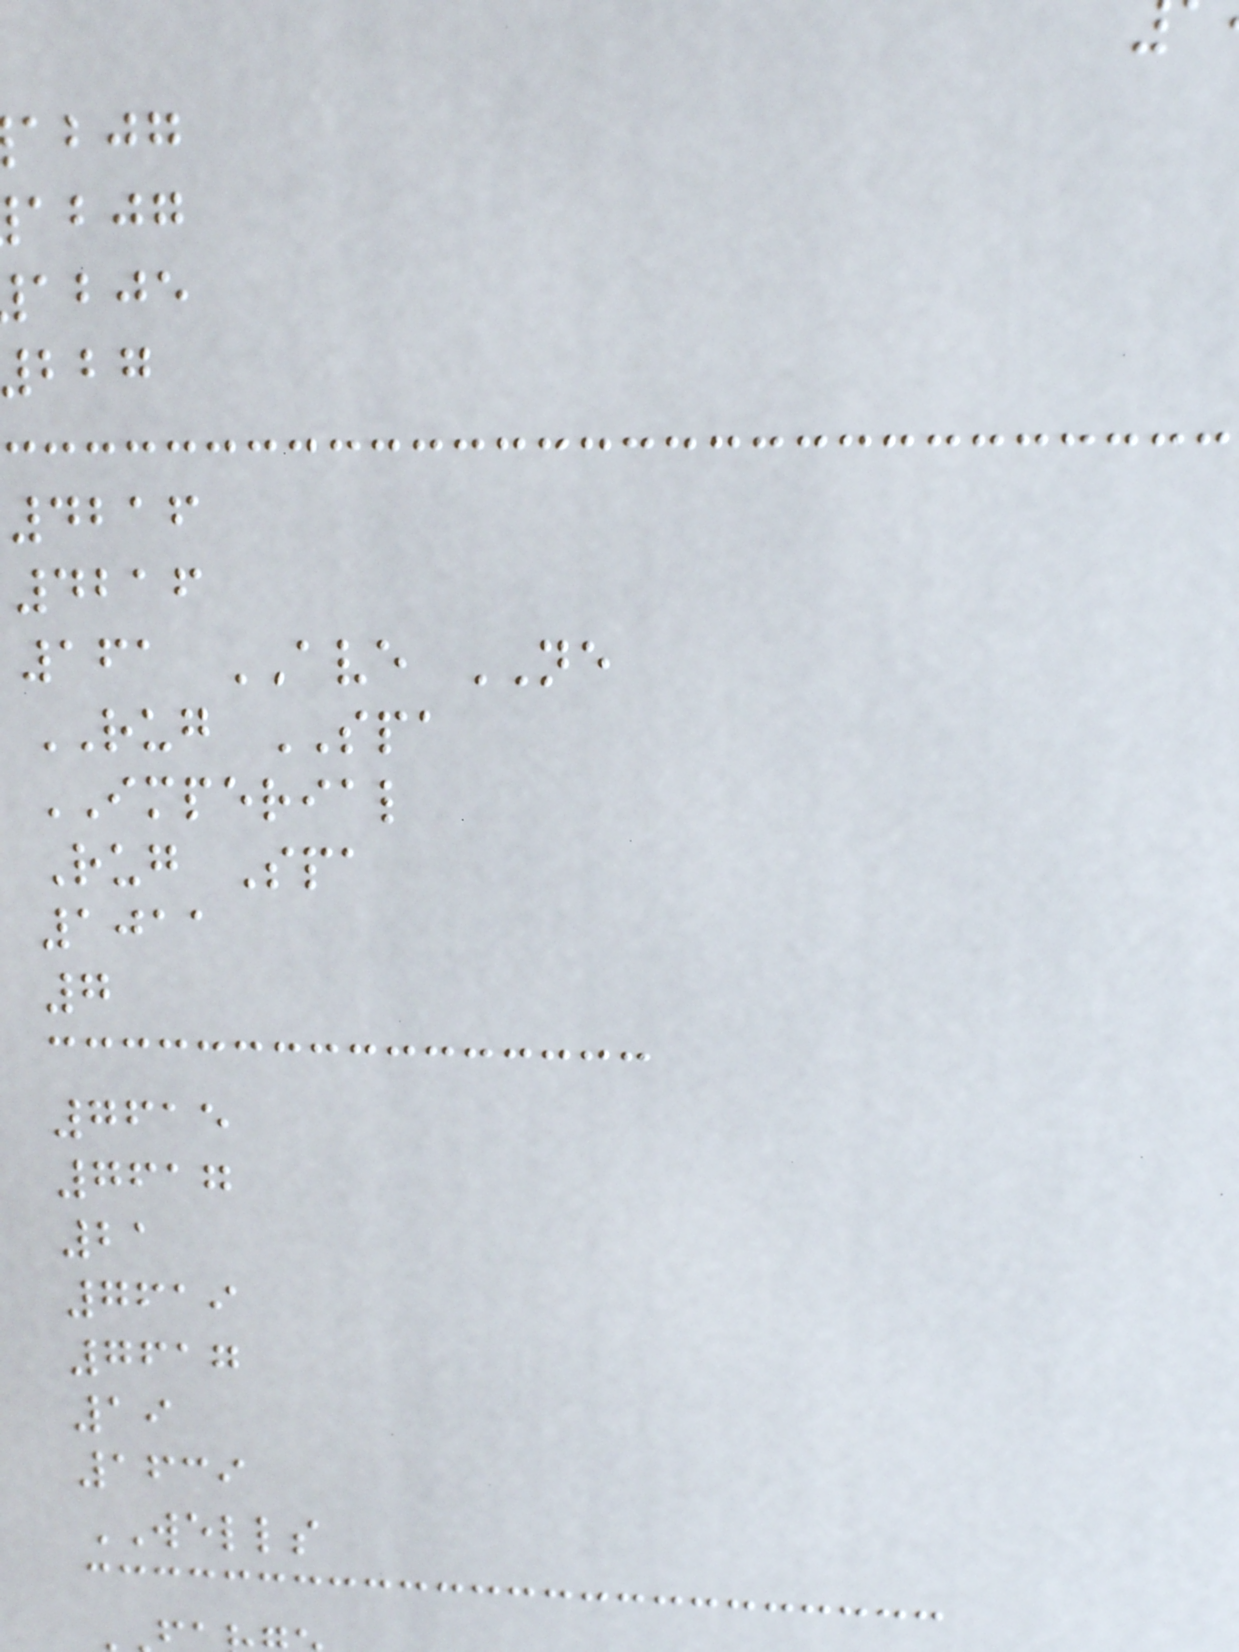abjg
abjg
abje
4216
4216
161 AVE NE
RUG SPA
IMPERIAL
Rug Spa
1011
7
7615
7617
21
7619
7617
19
1639
WELLS
